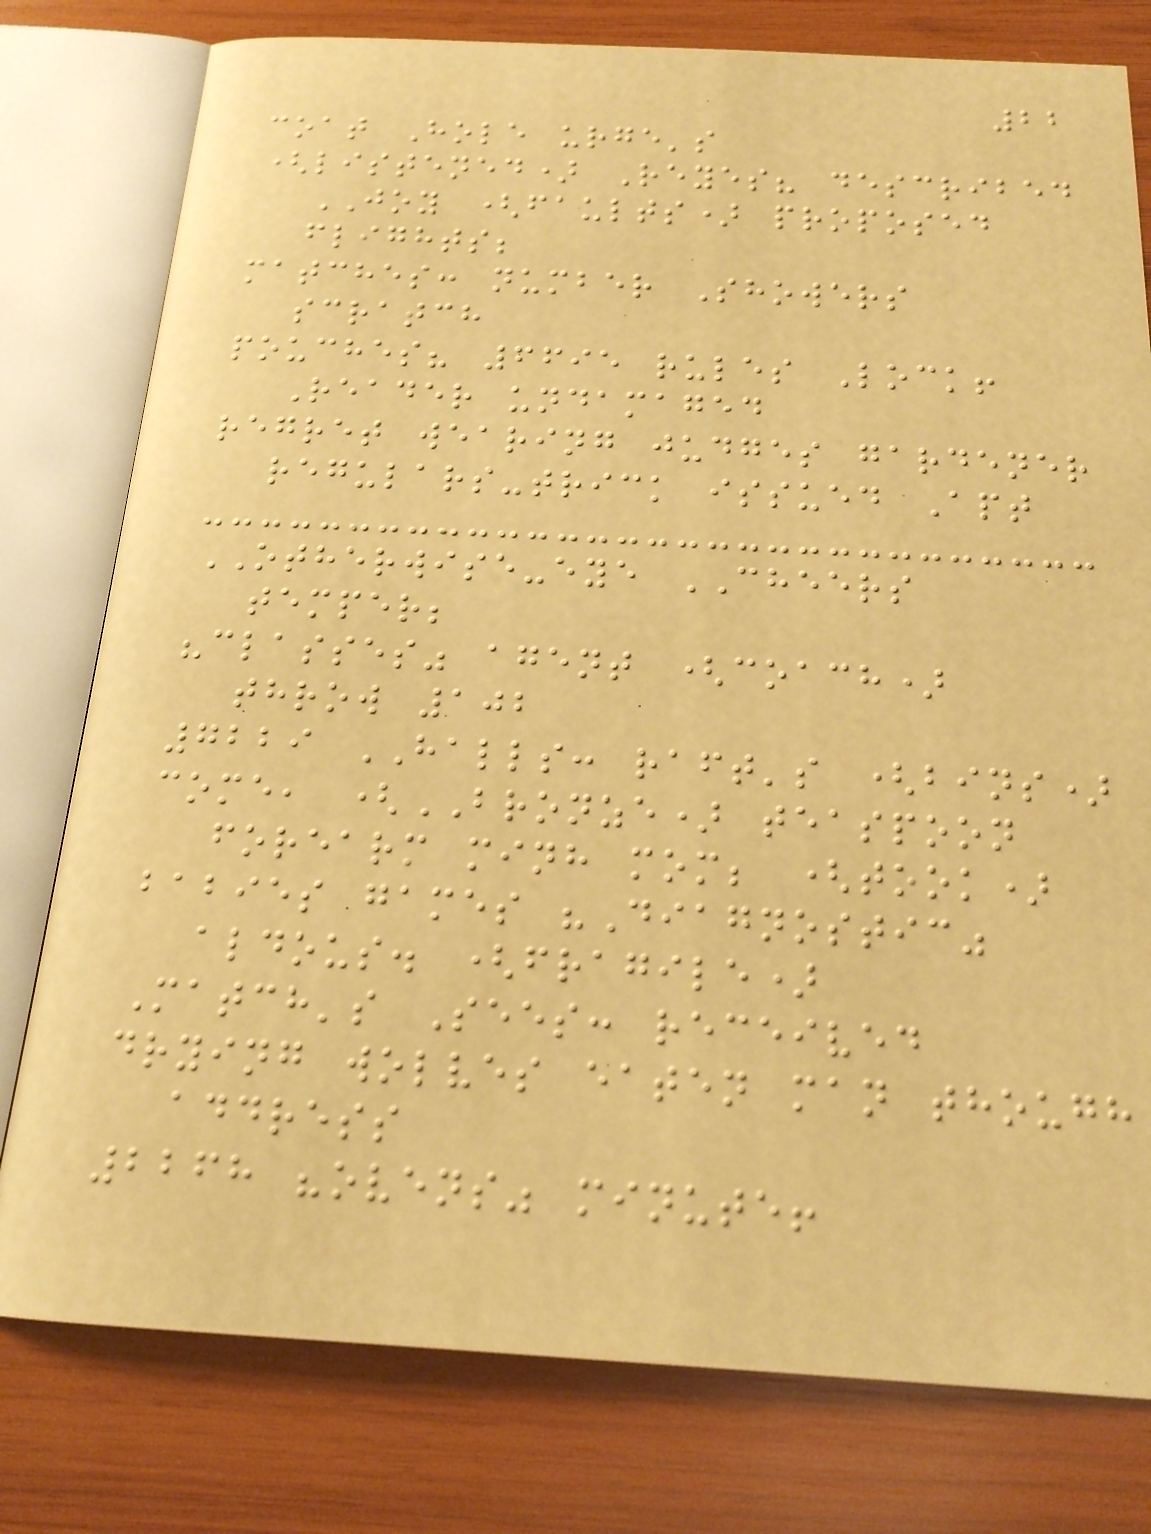22
coat Hole urge's
(listened) Reyes? described
JOY (faults) proposed
flights;
matches: number Showers
scratch
pouches? 6695 rules Lock!
Reader undamaged
regret wearing judges gardener
regulars-trick issued Apt
OTHERWISE-eye CHEERS
temper;
"classes" agent (coach)
throw 102
7229 HALLS: raft's (bins)
come, (BRONZE) teaspoon
forearm minh mom; (took)
babies games "Diagnostic"
aldous. (fragile)
Match's Sees: received
drying wolves eaten man though
address
2268 "ovens" minute!
